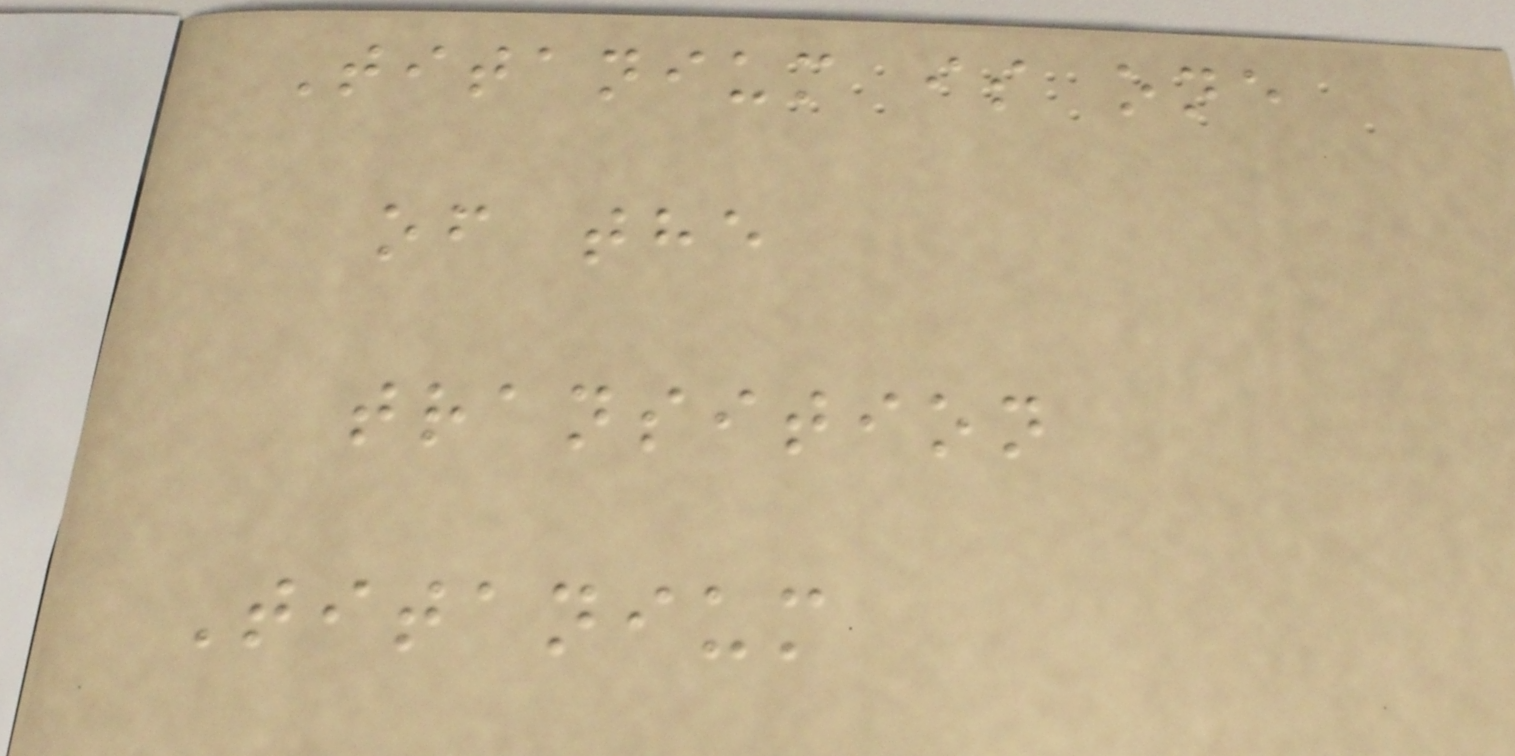Titanium is one
of the
transition
Titanium
